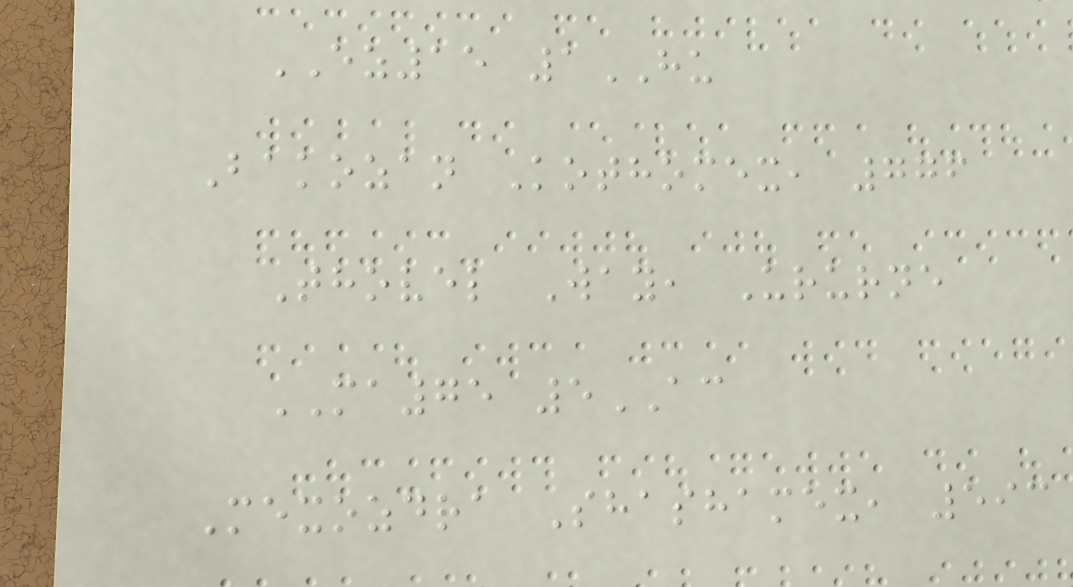EZ15 1HU
Bakozan Kothomex, 776
Thovel Way, Ururne
MA75 5AC
Mexozdra Shashamex, 593
